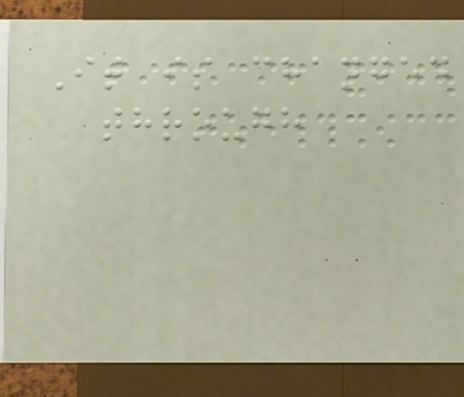It is changed
through
